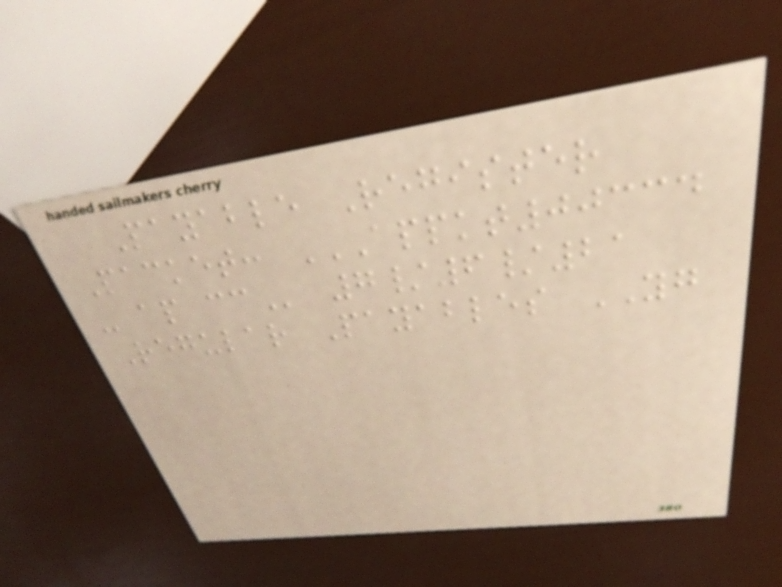Payable Register
Packet: APPKT00334
- AP CC 7/6/21
Regular Payables YG
